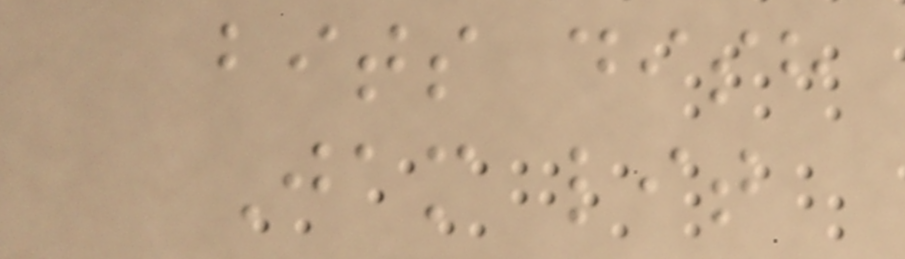bits dish
Jam lit
